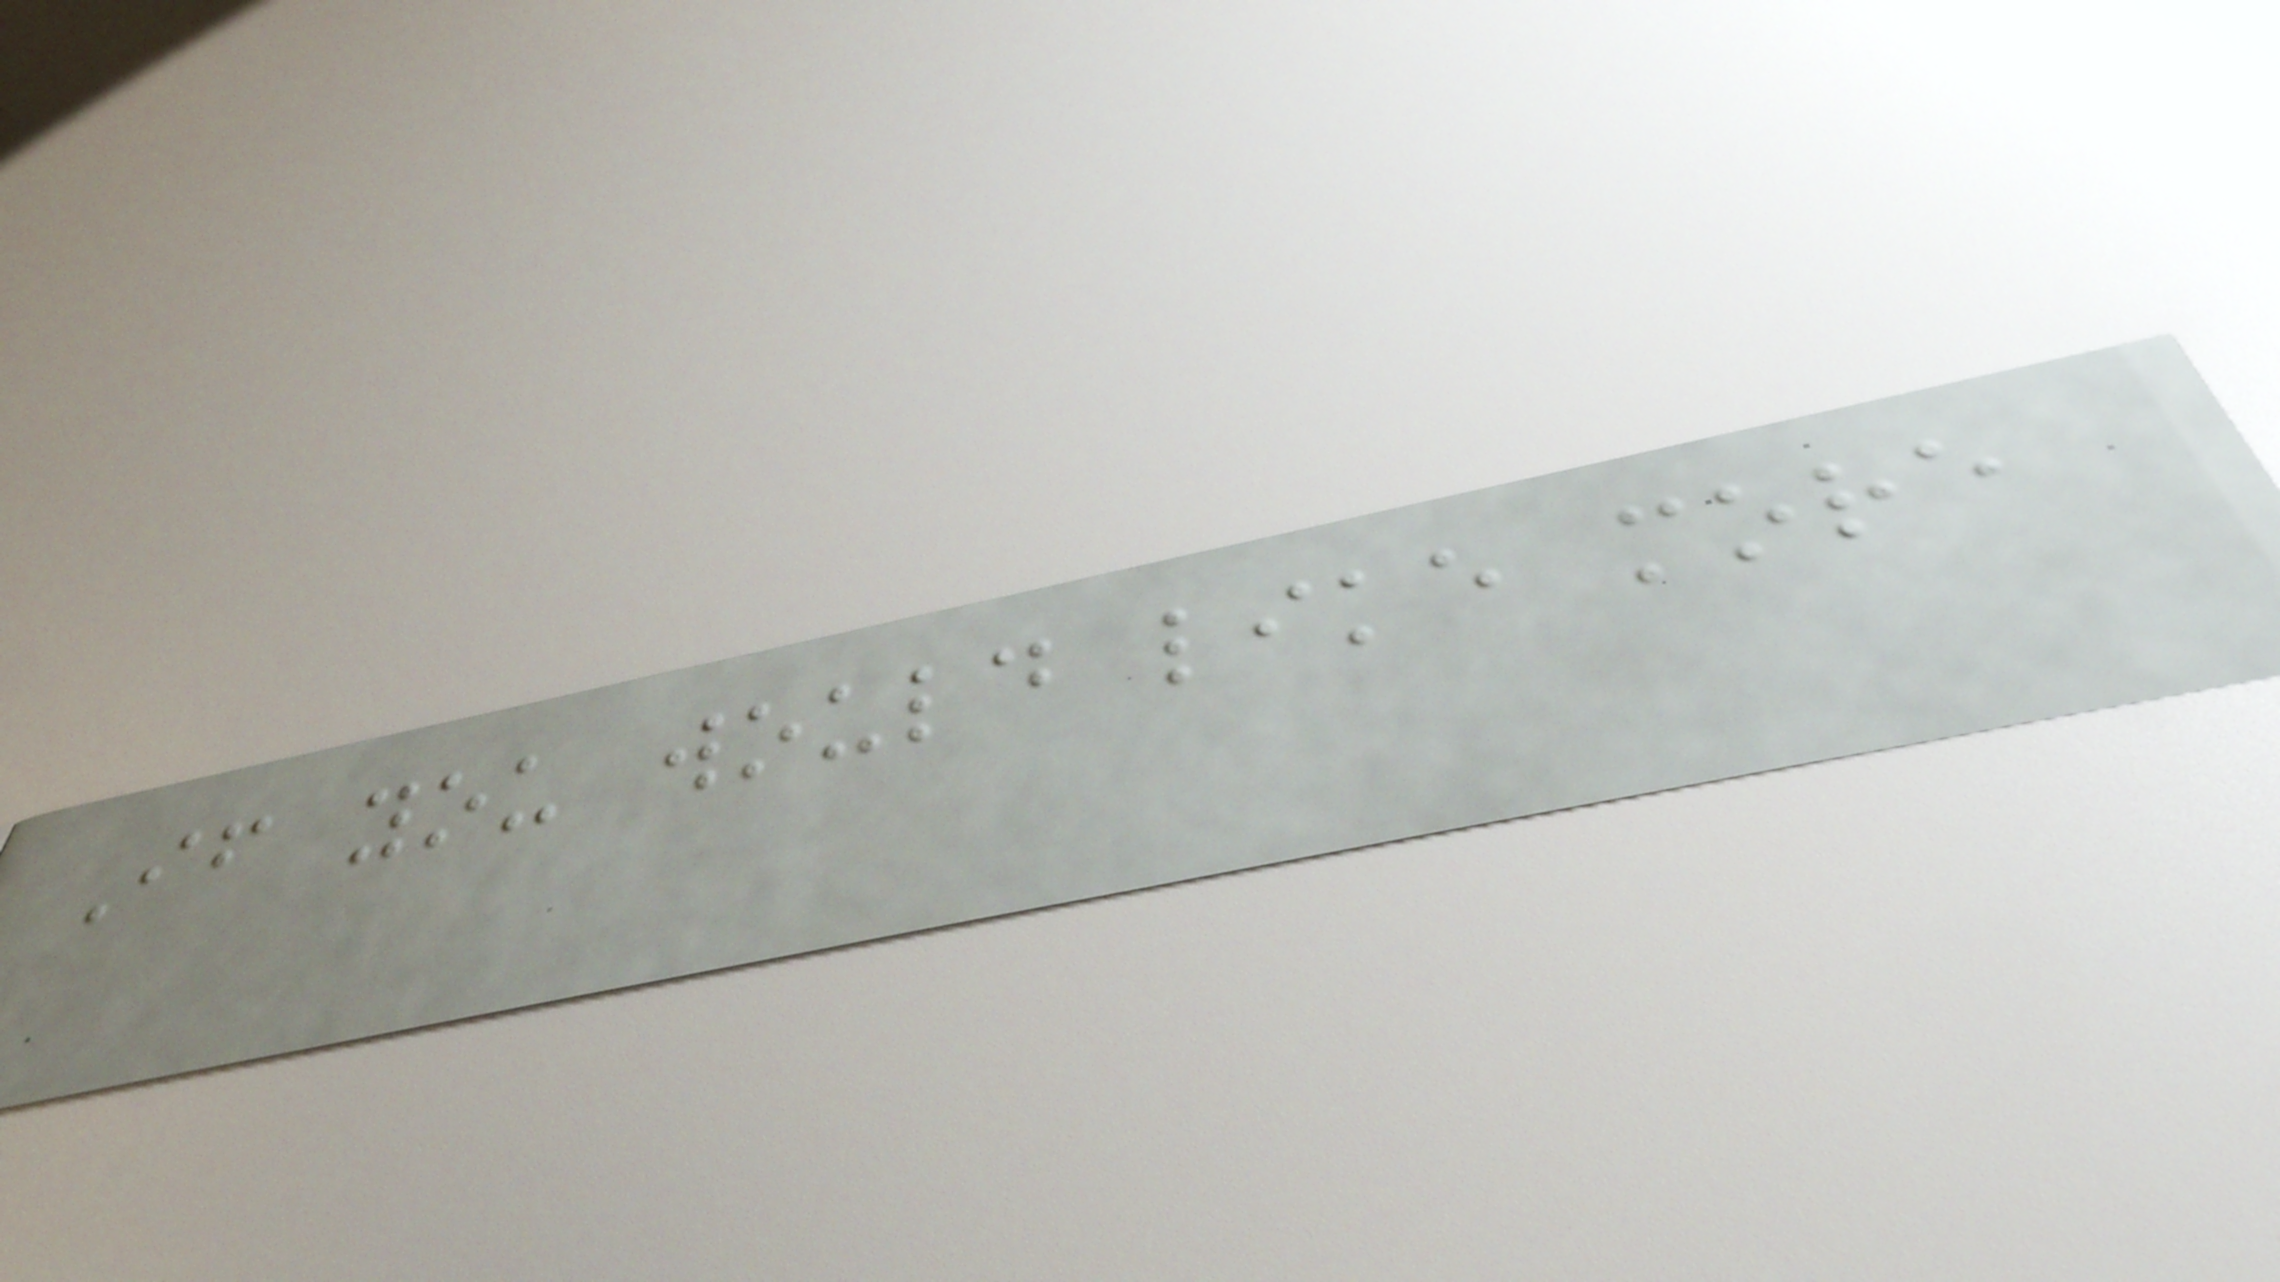If you would like more
